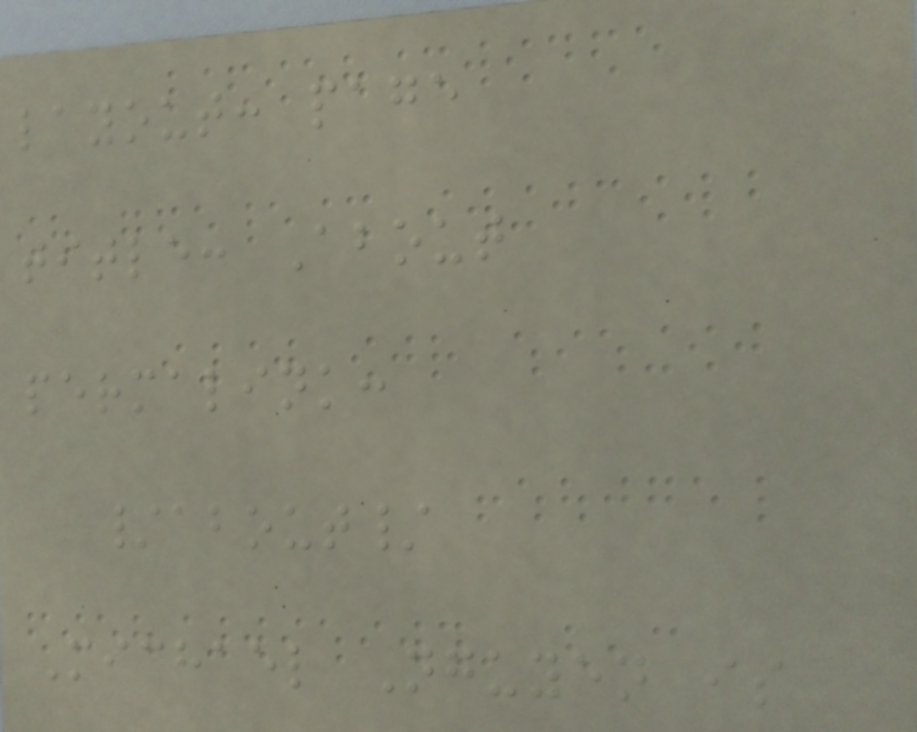layout: page
title: About
permalink:
/about/
Michael Nguyen is
